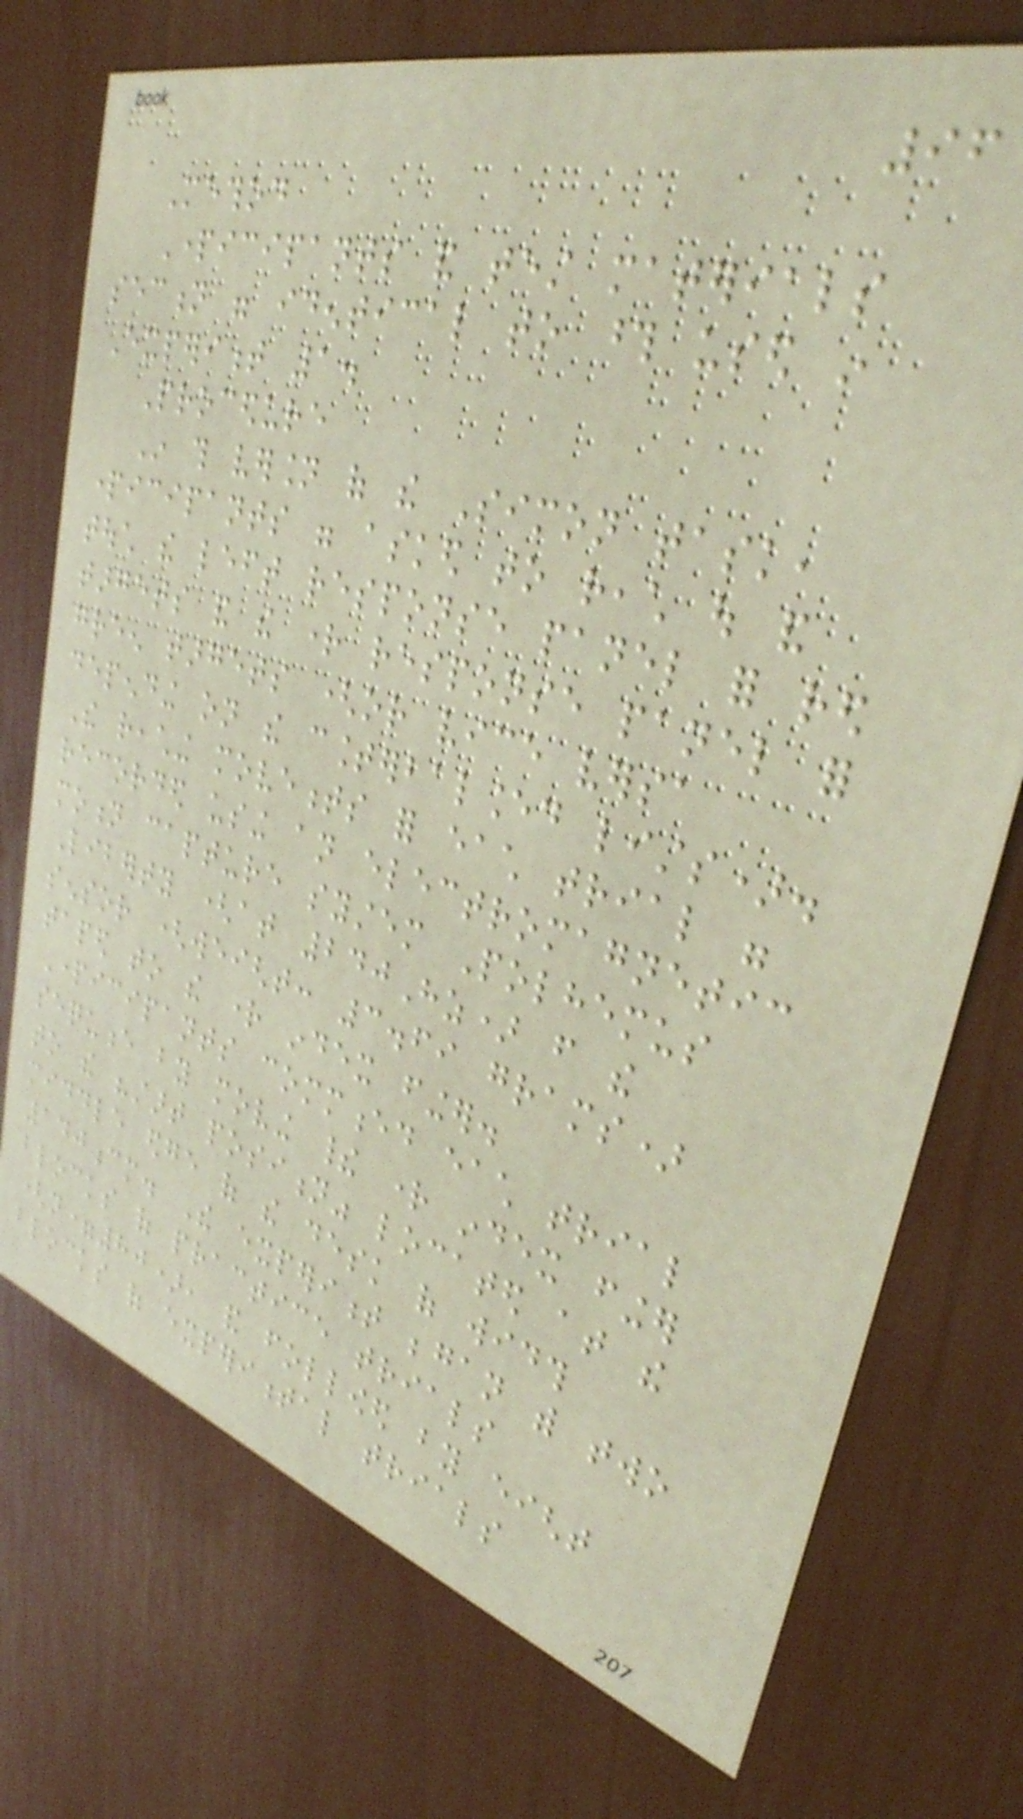96
Method
Participants and test materials
section were identical to those used in
Experiment 1.
Procedure
In this version of the Simon task,
participants were asked to reach out and
touch the left response panel for red
targets and the right response panel for
green targets (or vice versa
depending on the counterbalanced lists).
The reaching movements for each trial were
recorded using an electromagnetic
motion capture system Polhemus
Liberty (at 240Hz) from the
sensor (weight: 3.69 grams)
taped to the right index finger.
Participants commenced each trial
sequence by moving their right index finger
to the "start position" located at the
middle edge of the desk of width
140cm. The experiment began with two
blocks of practice trials
(n=80), and followed by eight
blocks of experimental trials
